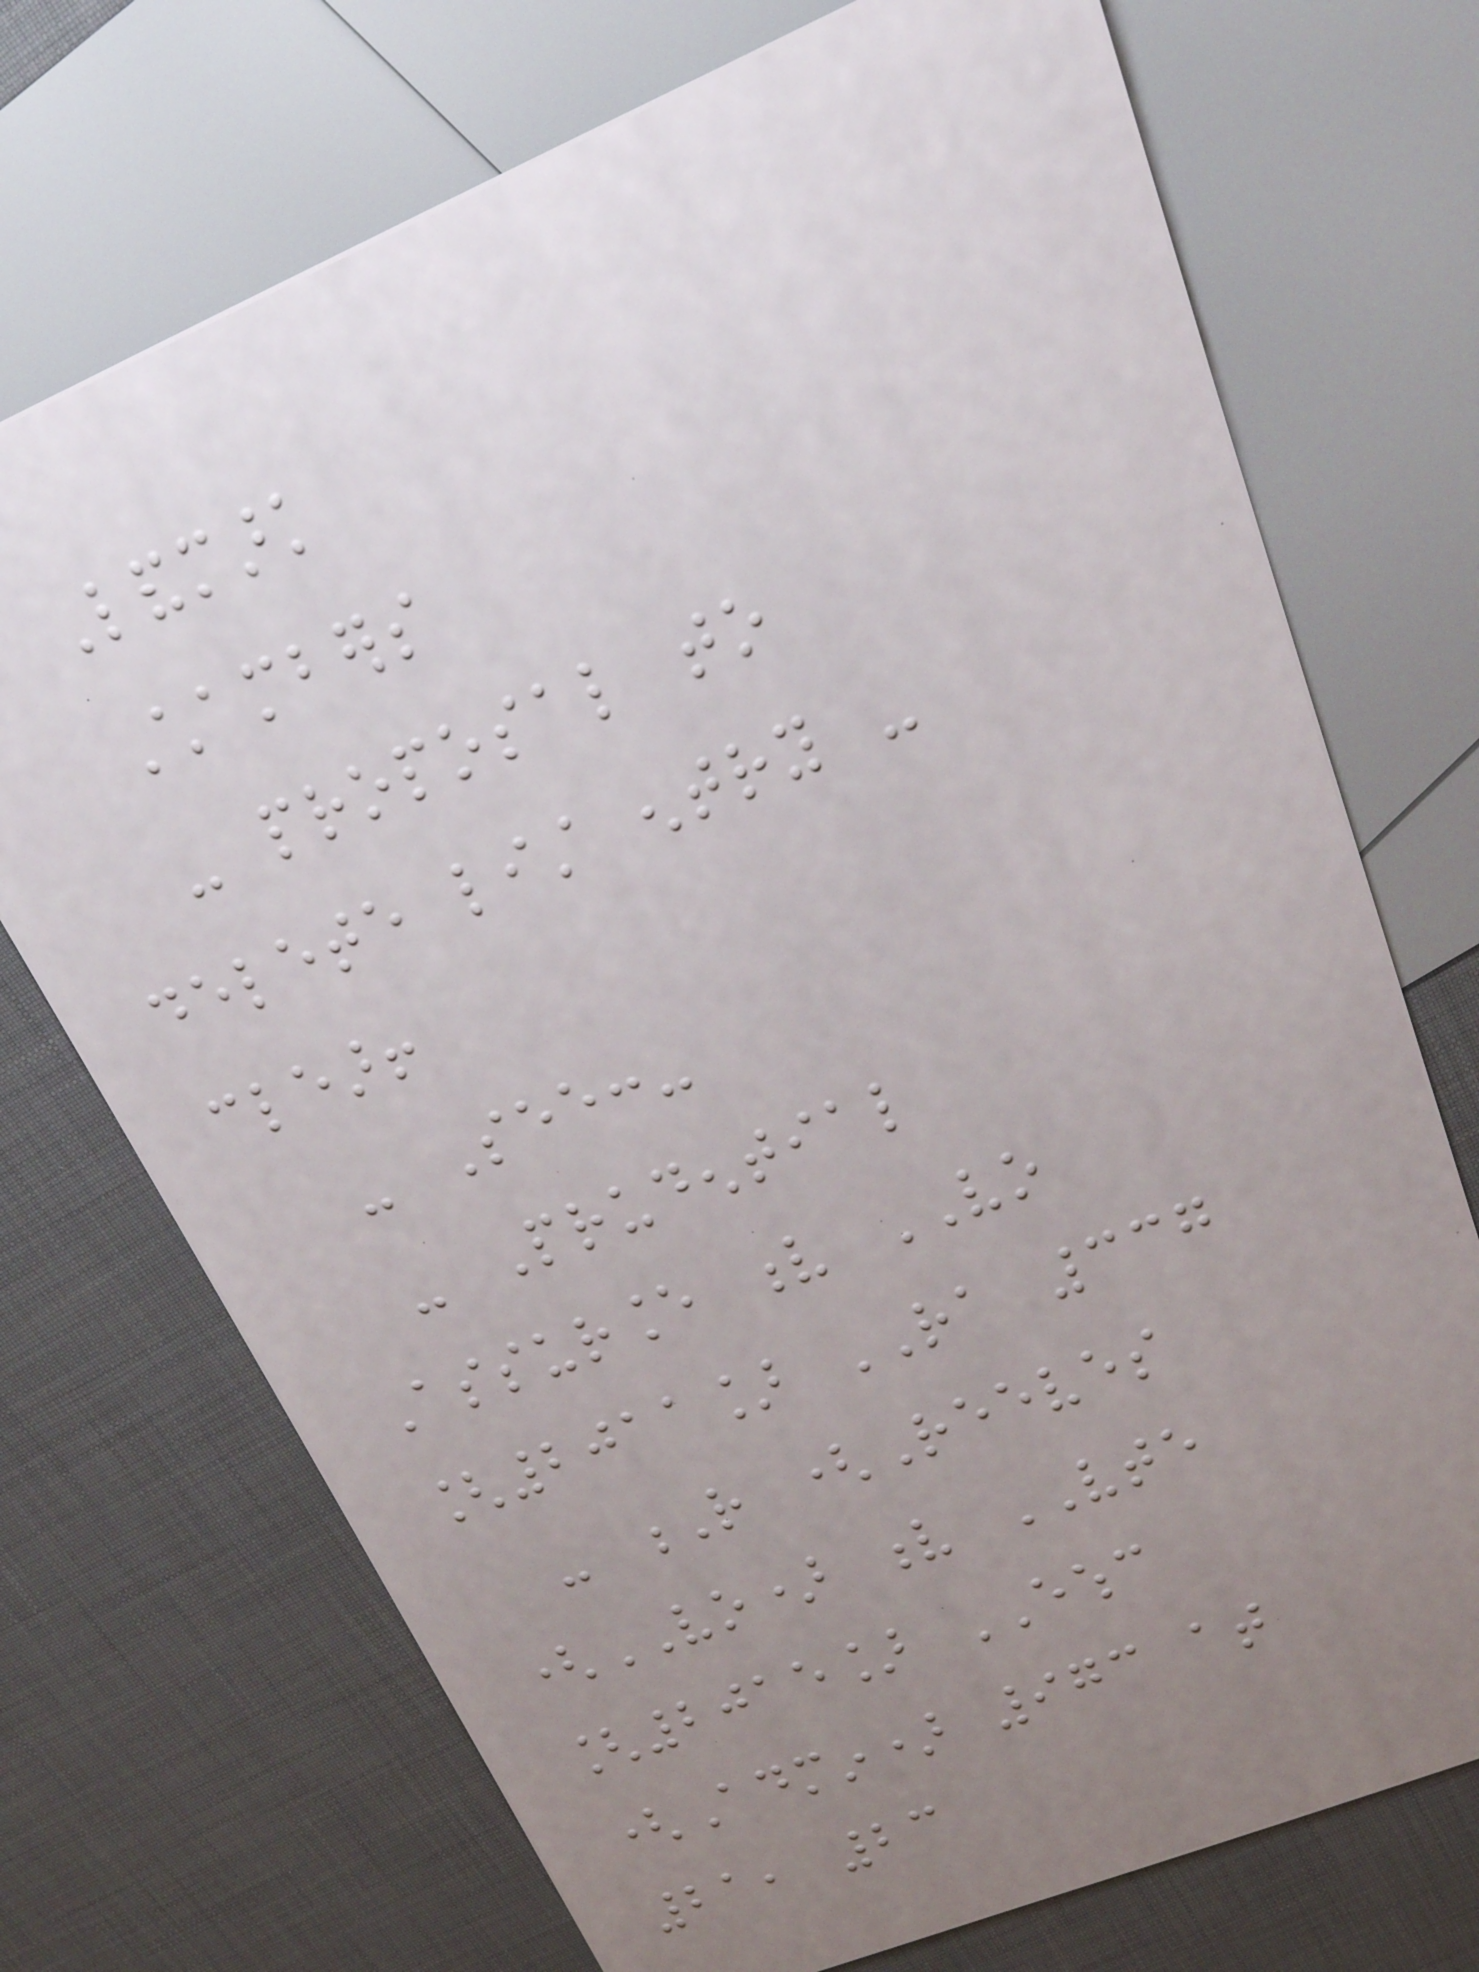Landmark
Chambers
- proposal to
delete list entry -
clear!
- See:-
- Prudential
Assurance v VO
[2011] RA 337
- R (Reeves
(VO) v VTE
[2015] EWHC
(Admin) 973 at
21, 23
